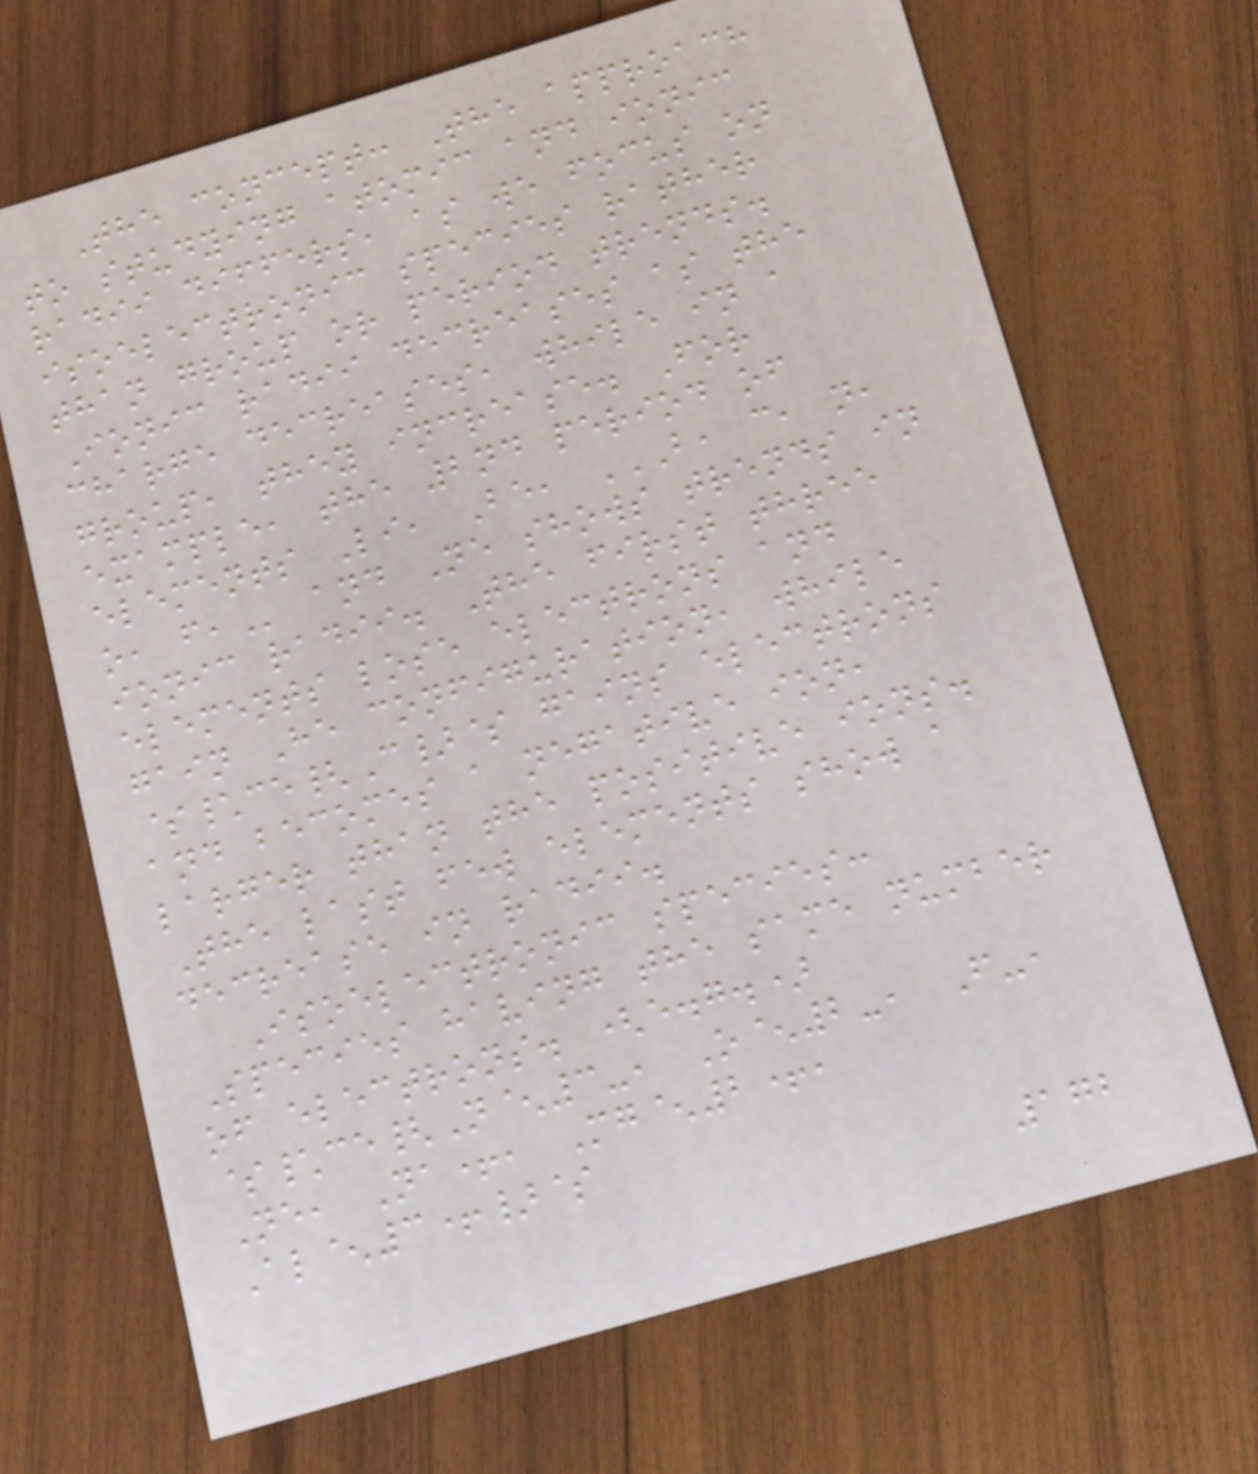The concept: The approach
to studying atomic and ionic
radii differs, as we focus on
isoelectronic species rather
than group or period trends.
Ionic radii decreases as the
charge decreases, while in a
group, they increase. For
example, the 2nd period of
elements Li, Be, B, C, N,
O, F, and Ne shows trends in
ionic radii. The first three
elements lose electrons and
gain He configuration, while
$\ce{C}$ gains electrons
and becomes a negative ion,
larger than the positive ions.
The last few elements show a
decrease in radii.
Isoelectronic species:
Species having the same number
of electrons. (e.g.)
$\ce{N^3-, O^2-, F-,
Ne, Na+, Mg^2+,
Al^3+}$
172
